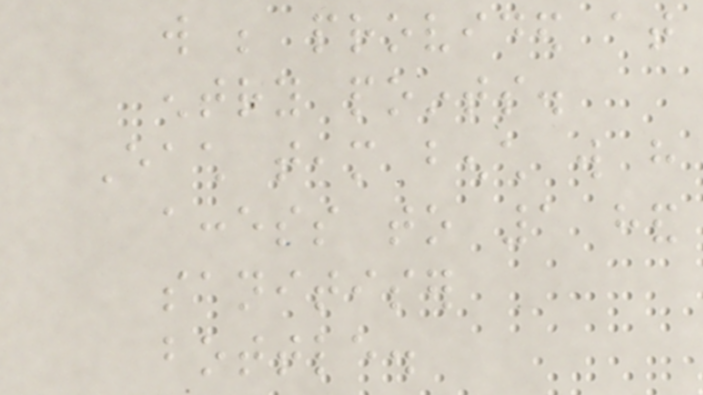will be provided at
entry points.
Each team bench will have
access to 1 hand
sanitiser
bottle.
